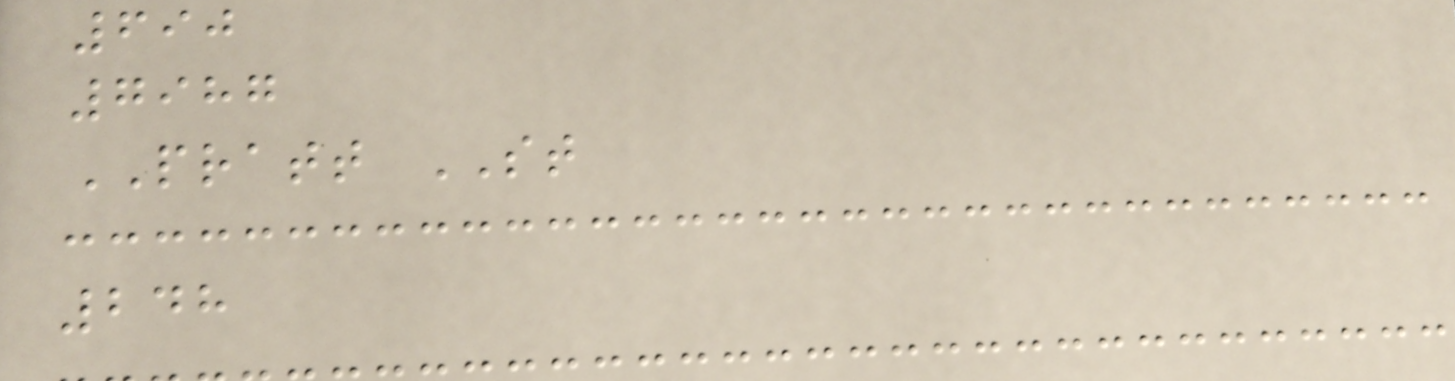690
7987
PRATT ST
248
